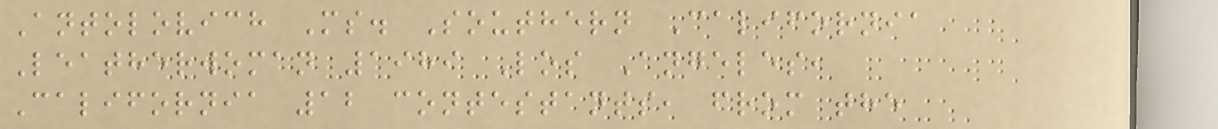Antolovich Ms. Southern California
Leatherwoman 1989 Los Angeles,
California 12 contestants, from the
